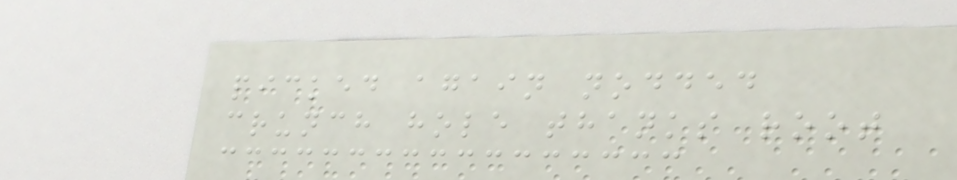picked again nodded
crunch hole thanks root
